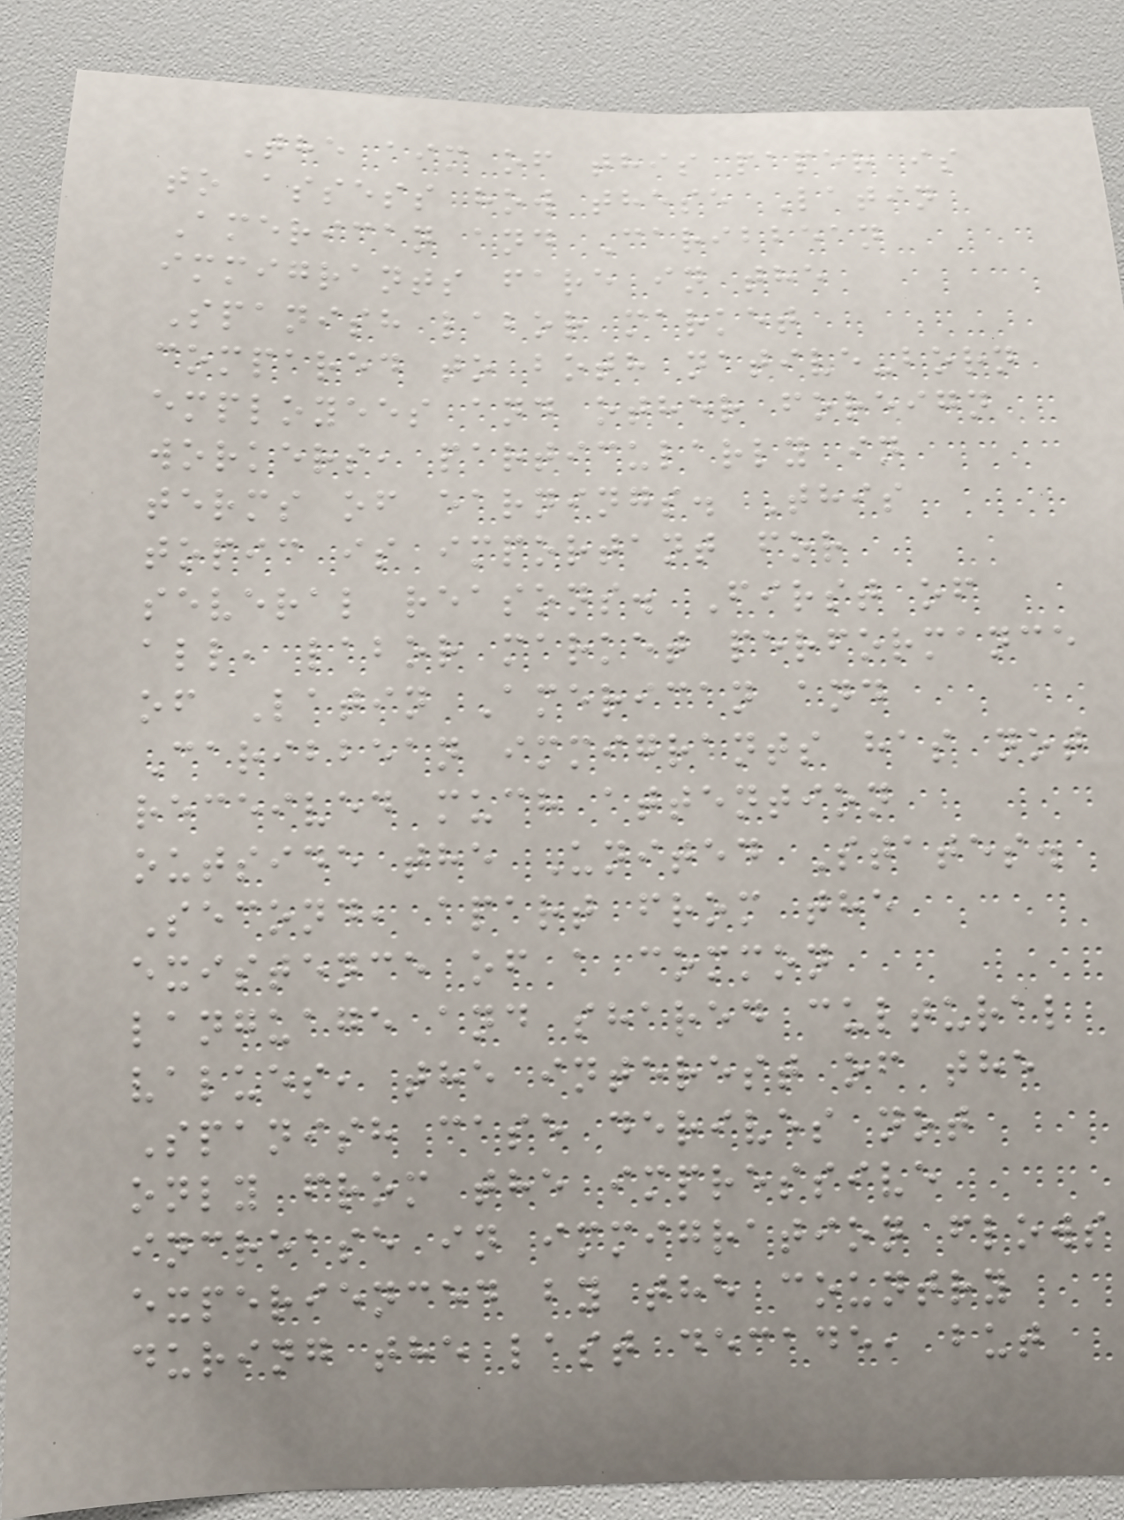The aim of this paper is
to assess how these Latin
American and Caribbean
immigrants fare in the
Spanish labor market
compared to both native-born
employees and other foreign
workers, particularly in
terms of earnings. This
topic is important for
several reasons. First of
all, labor market performance
of Latin American and
Caribbean immigrants has not
received much attention
outside the United States.
Second, apart from the
existence of a common
language and shared cultural
values, the interest of the
Spanish case derives not
only from the impressive
increase in immigration flows
experienced by the country
during the last decade, but
